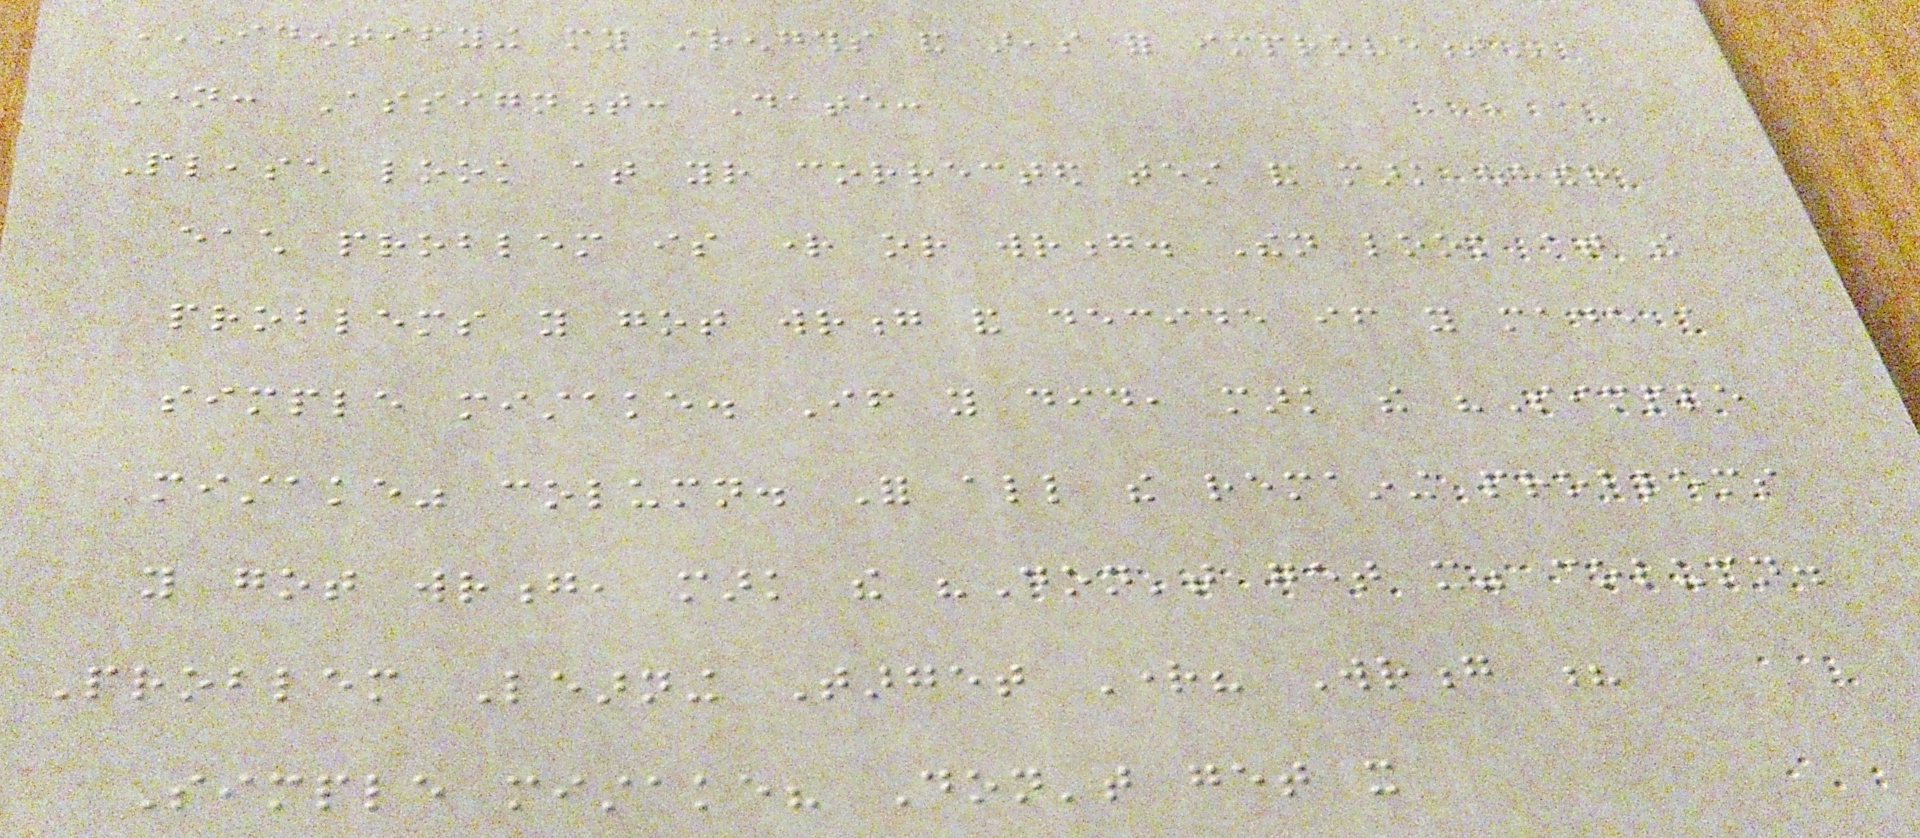IDENTIFYING MY STRENGTHS AND AREAS FOR IMPROVEMENT
Name: Assignment: Date:
Please look at your corrected test and mark whether
each problem is right or wrong. Then look at the
problems you got wrong and decide if you made a
simple mistake. If you did, mark the "Simple
mistake" column. For all the remaining problems
you got wrong, mark the "Don't get it" column.
Problem Learning Target Right? Wrong ?
Simple mistake? Don't get it
